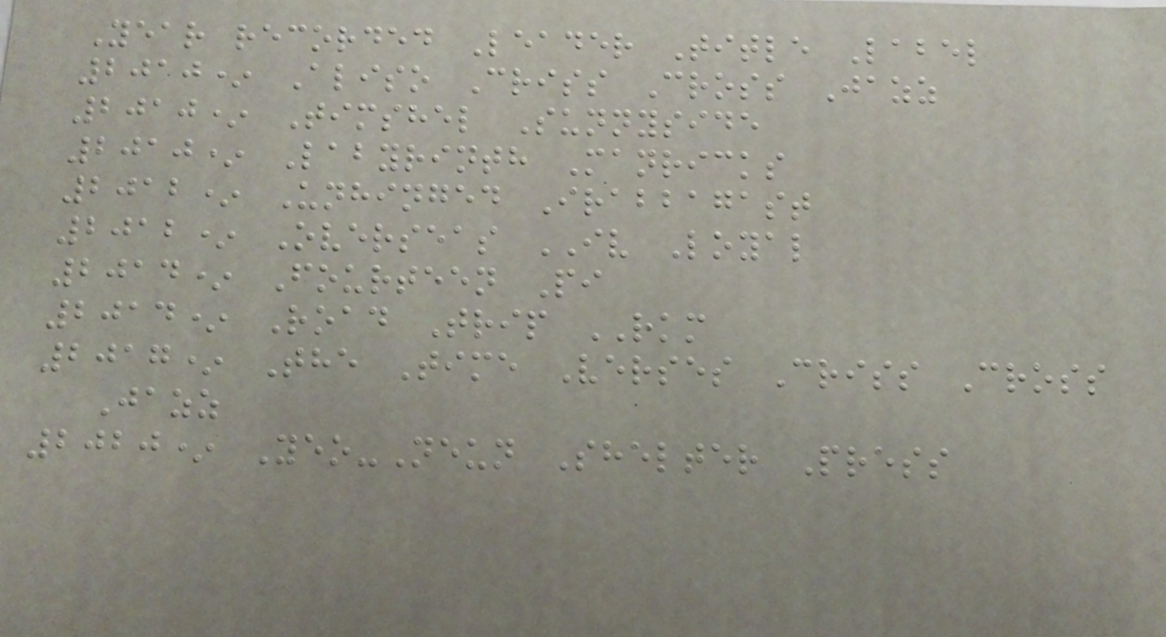Year recorded Leader Title Label
2010* Aliso Criss Cross Jazz
2010* Timshel Sunnyside
2010* Labyrinth Manricks
2012* Unhinged Irabbagast
2012* Overseas IV Loyal
2014* Fourteen Pi
2014* Road Trip RKM
2017* The Time Verses Criss Cross
Jazz
2020* Yeo-Neun Shelter Press
